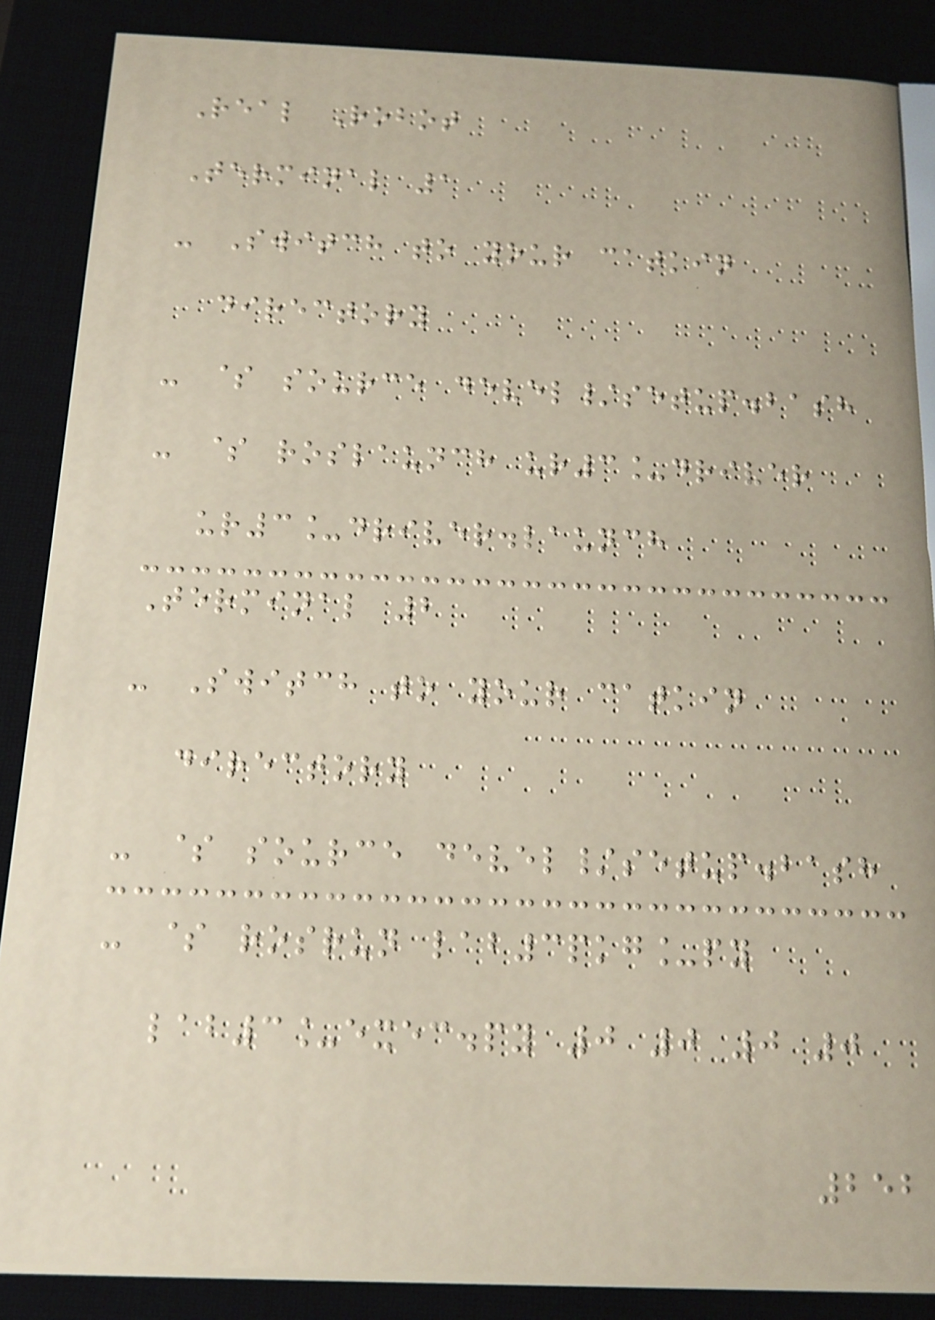Real Robot
Terminal 1
- Switch to your catkin
directory
- $ source devel/setup.bash
- $ roslaunch ur3_driver
ur3_driver.launch
Terminal 2
- Switch to your catkin
directory
- $ source devel/setup.bash
- $ rosrun lab3pkg_py
lab3_exec.py 0 0 0 0
252
